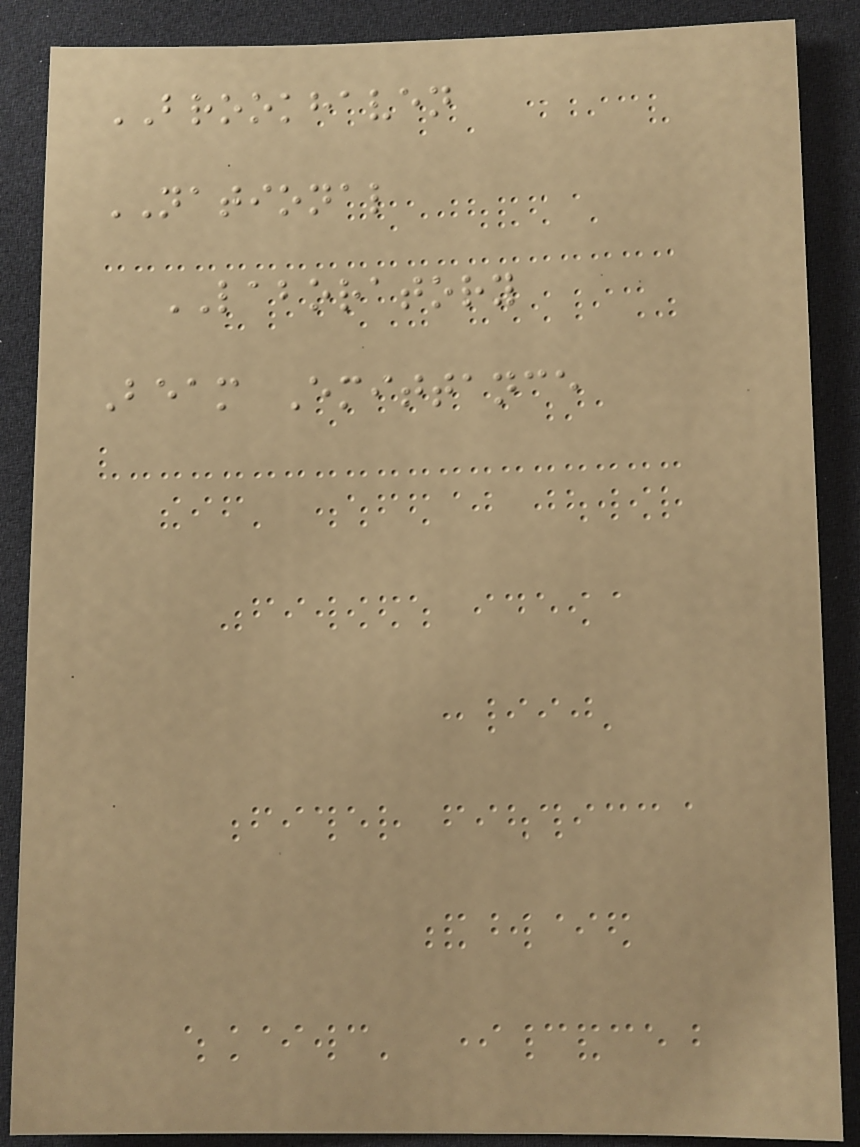BROOKHAVEN
NATIONAL
LABORATORY
Beam Emittance
